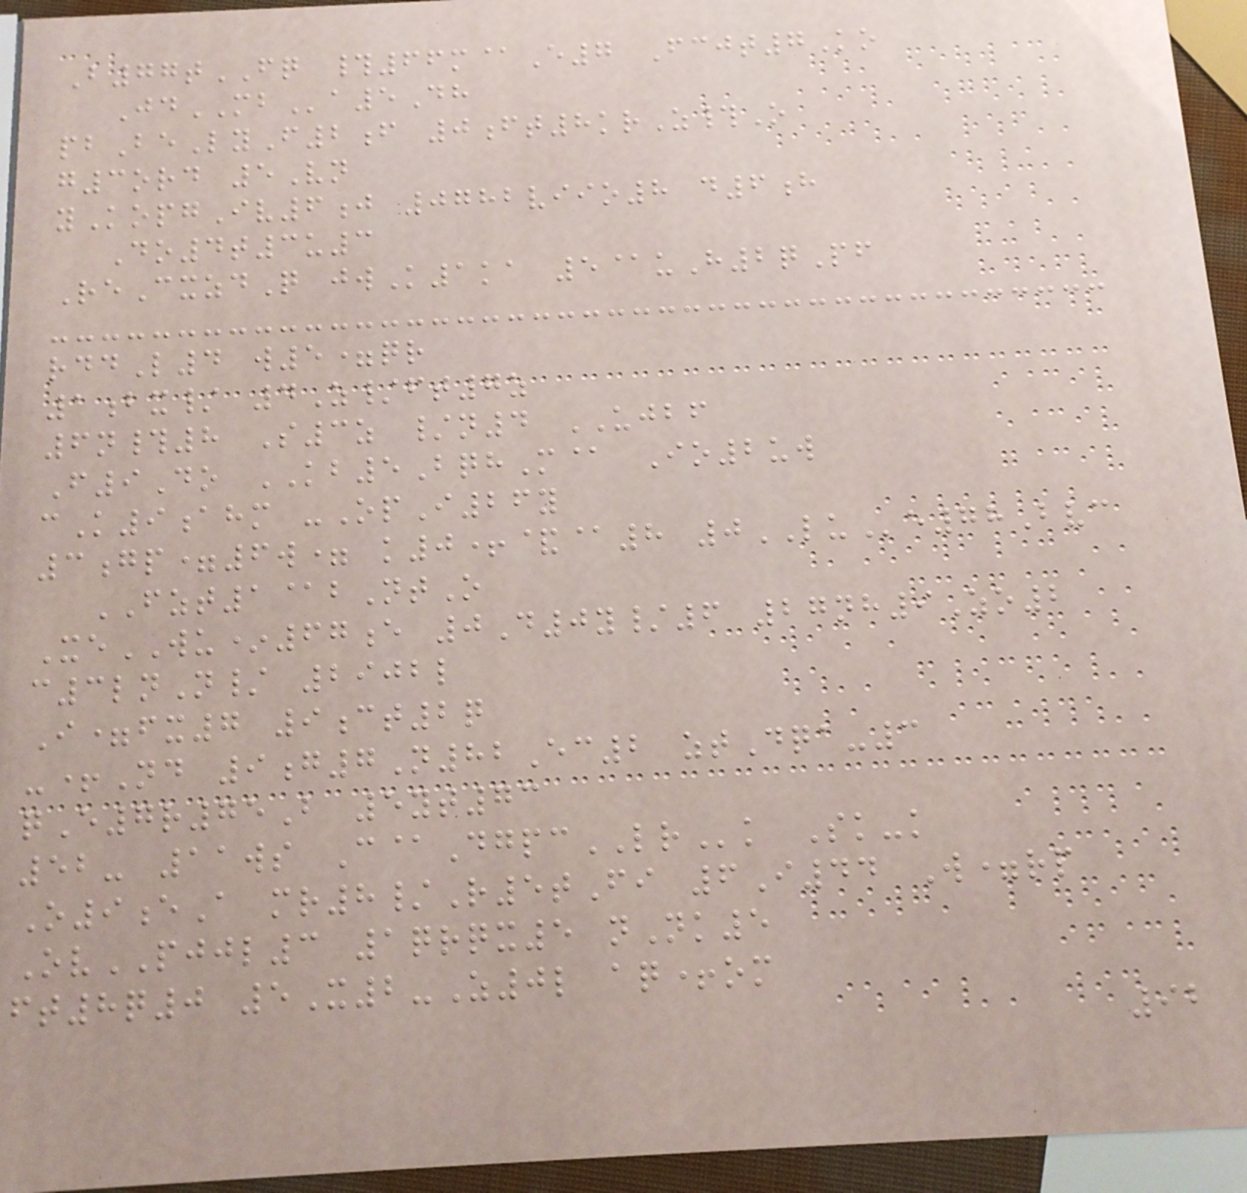B77tFQ #66m@E7 Fcjt7Ko
JdMBa5Dh
pbBeLyF2f 0ft8krZ#O
g3ord 5Vn
yKopgIv6j 0782viio8 d6h
Do4t3u3
ReCxzdQ jwK1ka 5@uH2qPf
rddL4 w5=qr
1bx/ 4Z/ft7z
6n#8 S3z /n4 UJBF
F9Do KB5BqhM@ Io2uw
cK9ahm -OpI26y
3gp=6w= k0+&@8 0LUe78Bvc
FZT1@bNtO
XeWU*67e 0D0y/6 27nh9Zo2
c3lnN/ 2902l
I=fx7 9ct2q
-+Nd 9g7N82Ec2 ztDqa-3
qE7r75B 5yt73
52- 11ws C@DgpcLRk Sk-k
O9eA mr8/R5tFi 6I44 W=rp
OvPJJL3 1qrqx5 nNk5
ft8q0 5X2-Z0l aq+om
92
